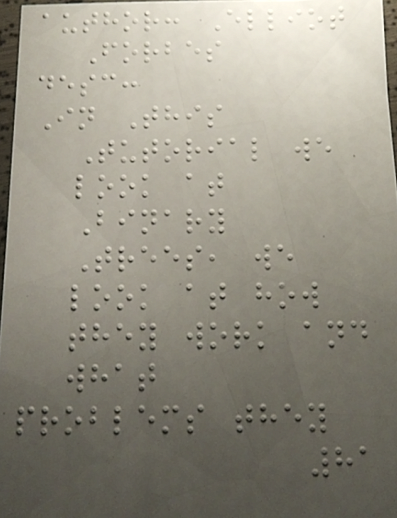author: Elliot
Forbes
desc:
In This
Tutorial we
look at
Binary
Trees, we
look at how
they work and
what
problems they
81
